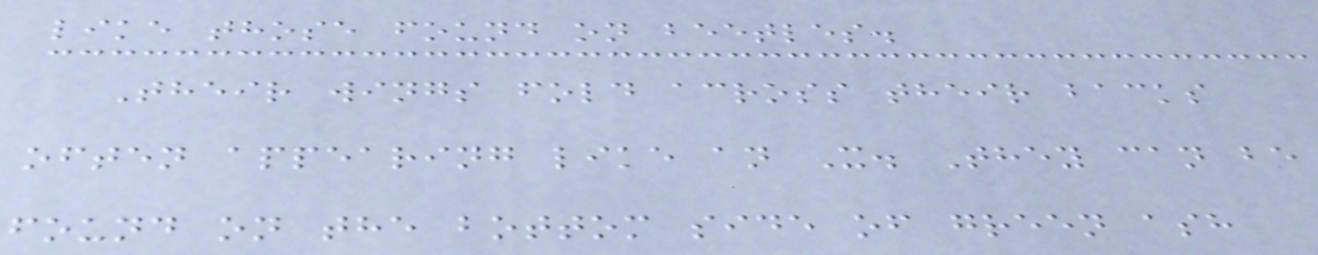like those found on beetles.
Their wings fold across their backs
often appearing like an X. They can be
found on the bottom side of green ash
